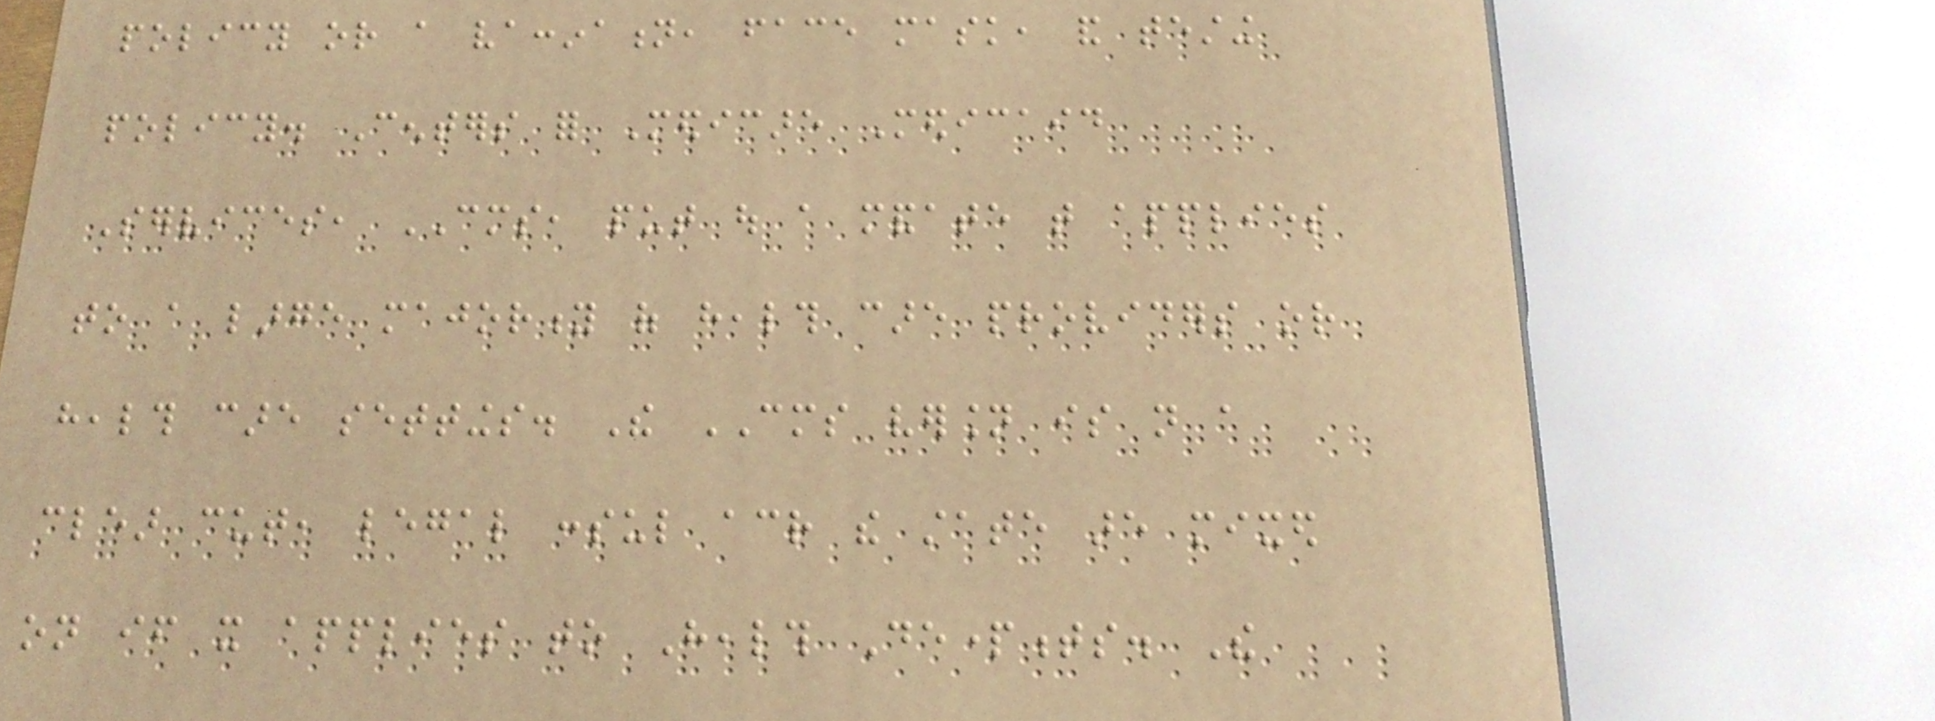policy or a vaccination, face mask, and testing
policy. Centers for Medicare Medicaid
Services, CMS, put out a mandate that applies
to a large majority of health care providers or
health care settings. The CMS version is not a
clear cut, legal consul across the state are mixed
on if it applies to Health Departments. The
